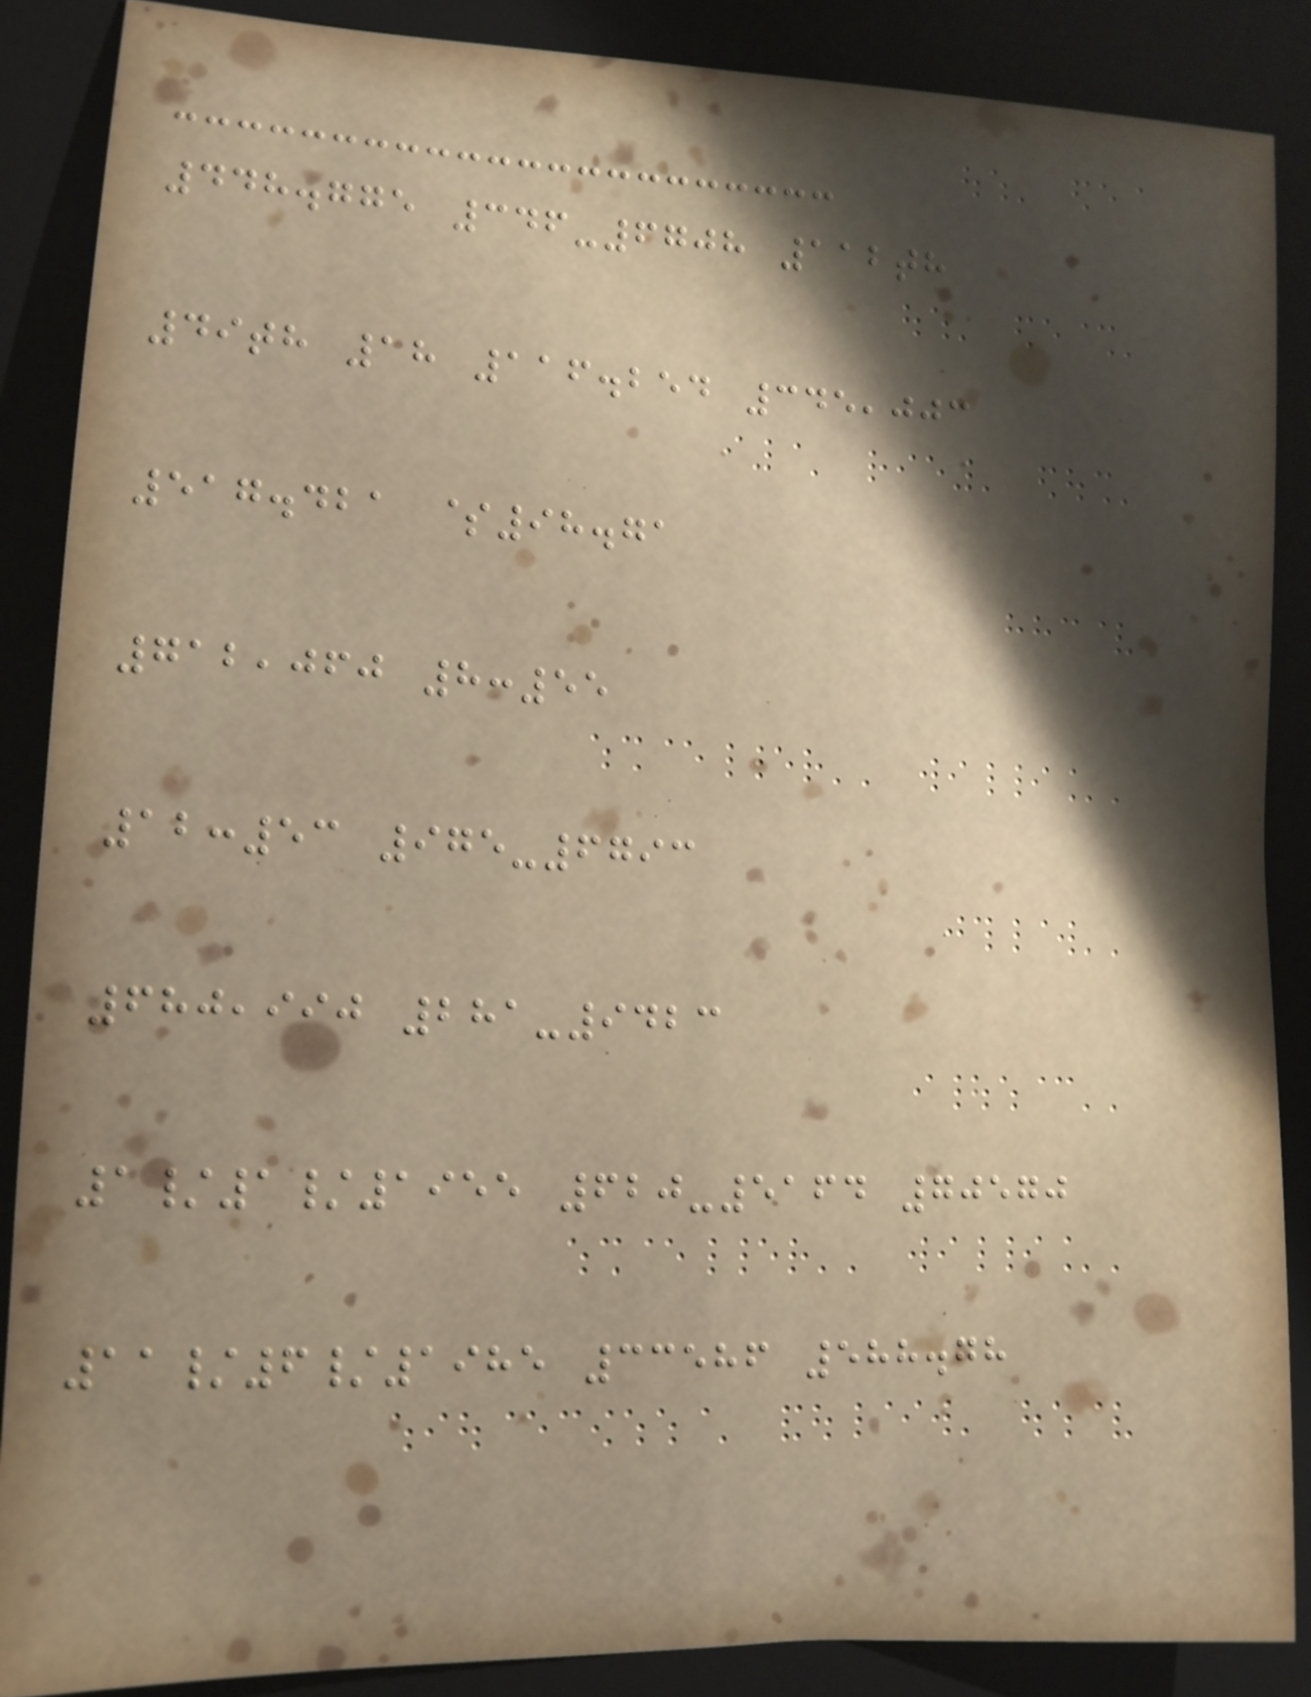448.775 346-6708 112th
49th 18 116.254 345,003
517.421 $98.71
712,060 8:55
12:53 975-6793
680,990 281-9423
1/1/1955 620-5164 70570
11/6/1985 33586 588.78
